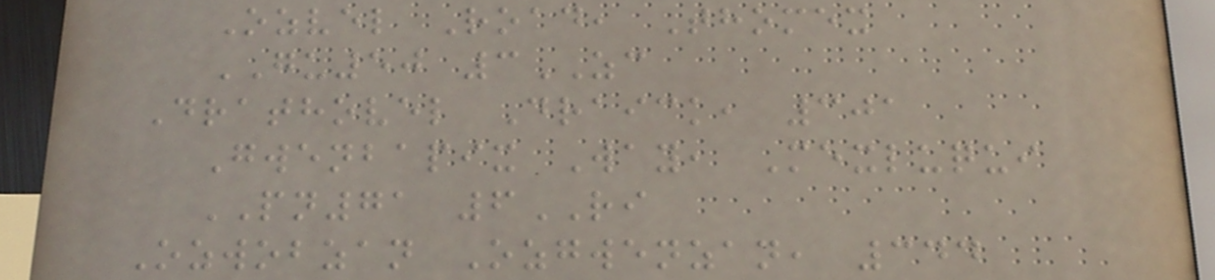Ozvel Road, Thomex
GU50 3ZC
Drathovel Draick, 301
Gwenbapix Way, Mexluqui
PN71 6RI
Ozwobzan Ozgwenzan, 344
